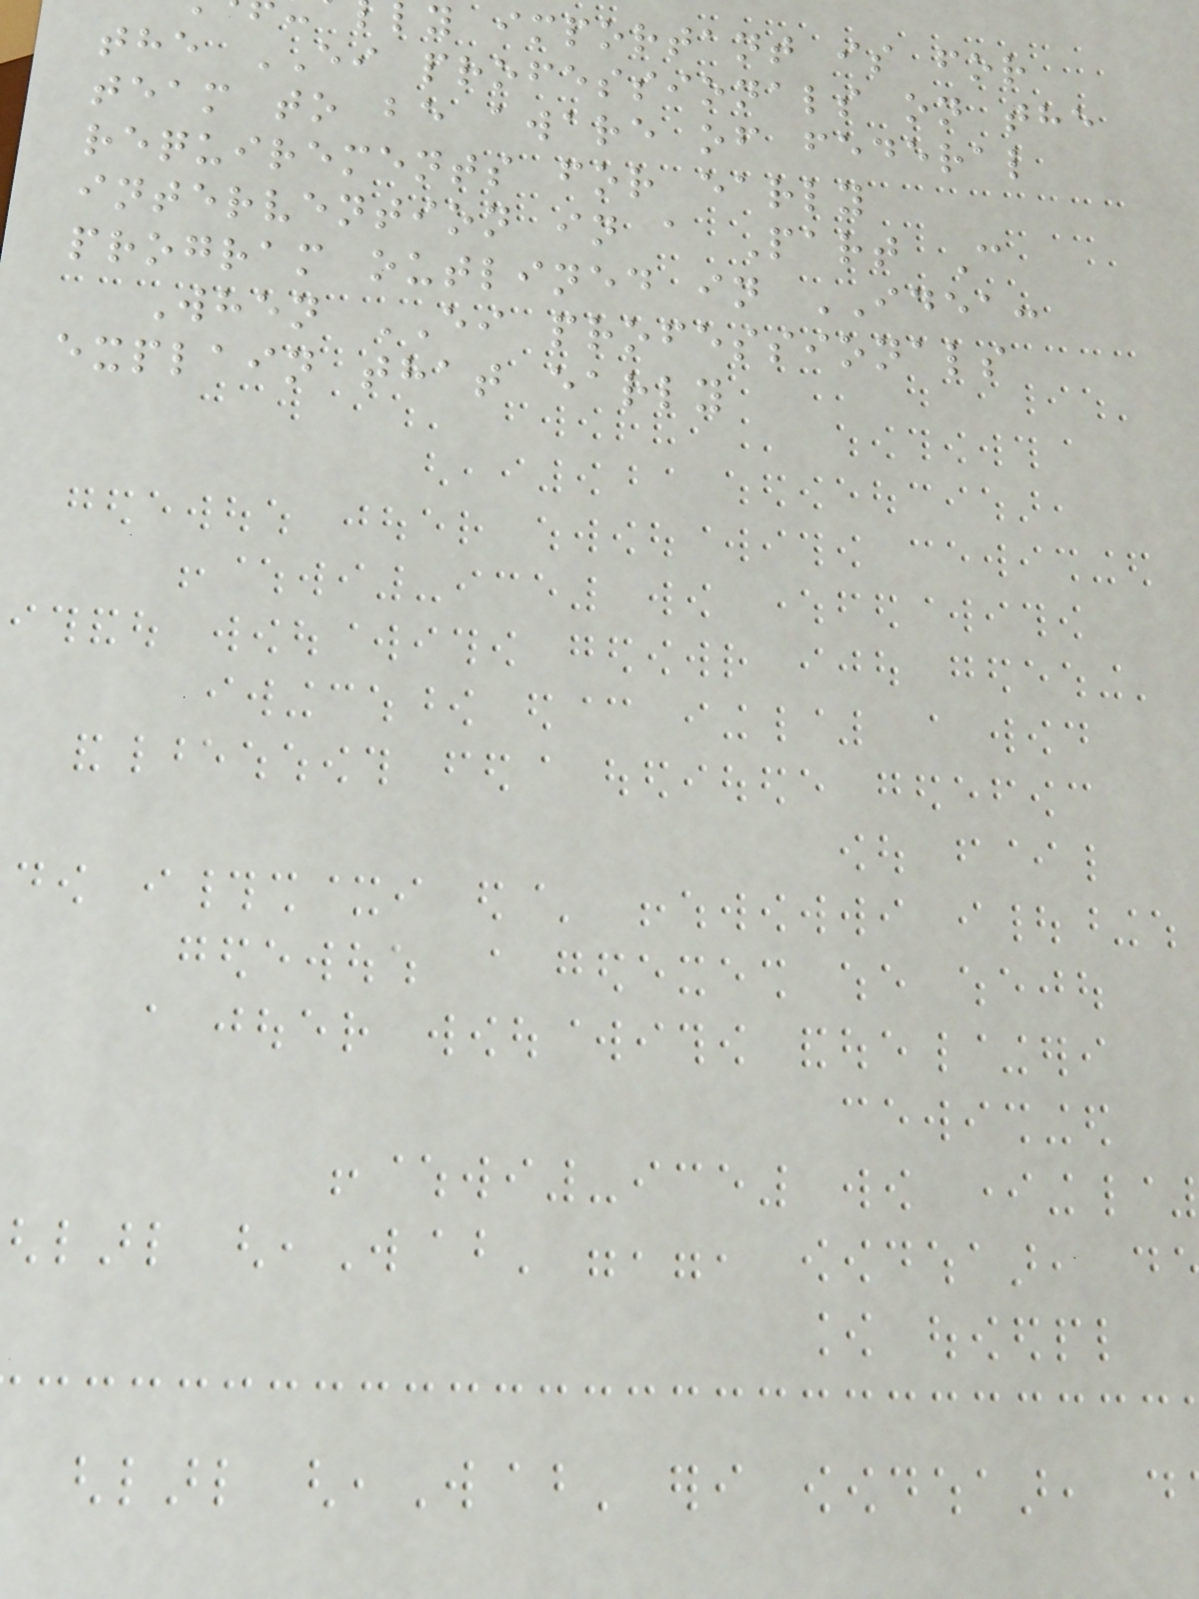y important is for
the EI professionals on the
team to be aware of federal
requirements for early
intervention in a Part C
program outlined in IDEA:
When EI professionals
explain that early
